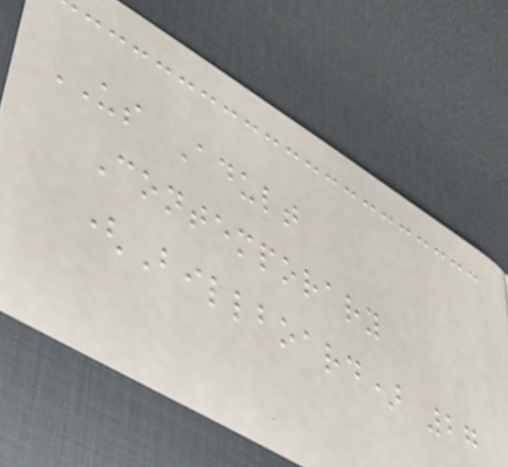US Adult
Contemporary
(Billboard) 27
